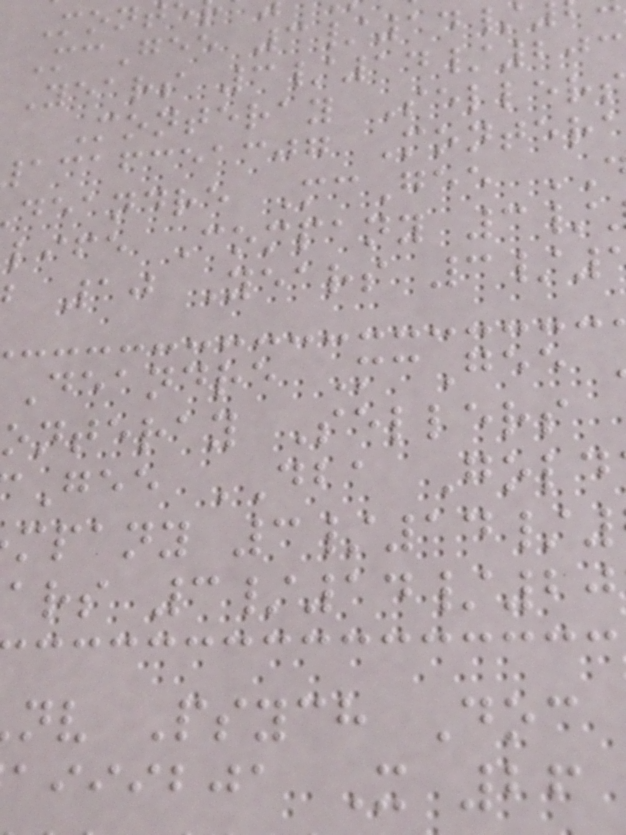McGee 3/14/
Years 3/14/203
Monteray Sellers
acafceacjg Monter
deandre McGee
life Company 3/
10 Years 3/
Deandre McGee
onteray Sellers
Gee DBA Gold
mpany 3/14/
ars 3/14/20
nv Psych Doc
aiiibja X 26
